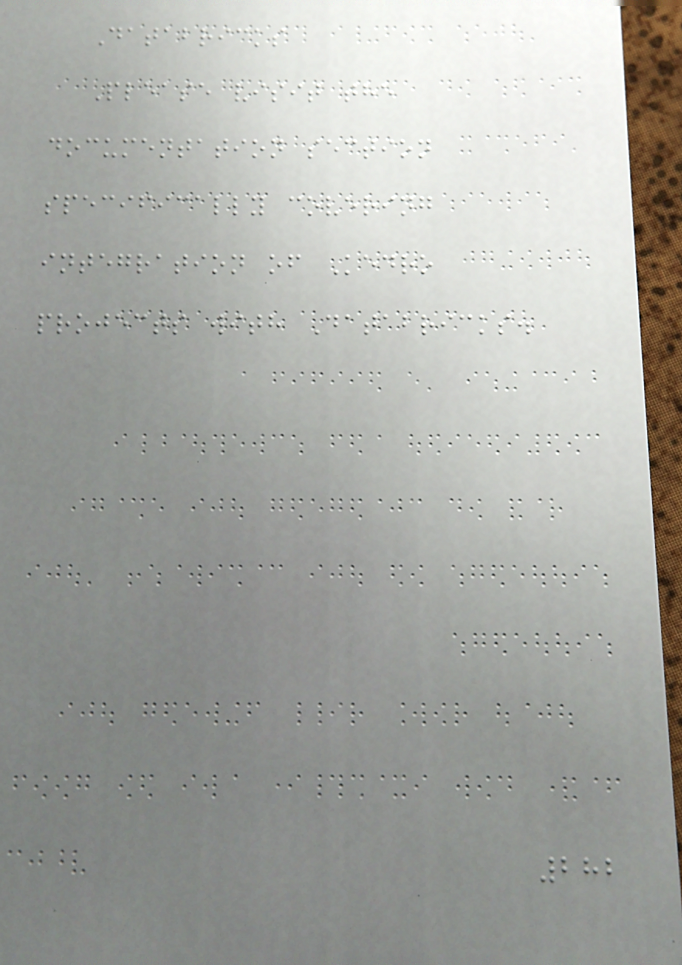Databricks
Please visit the
documentation section
specifically covering
integration of Kedro
projects with Databricks.
282
